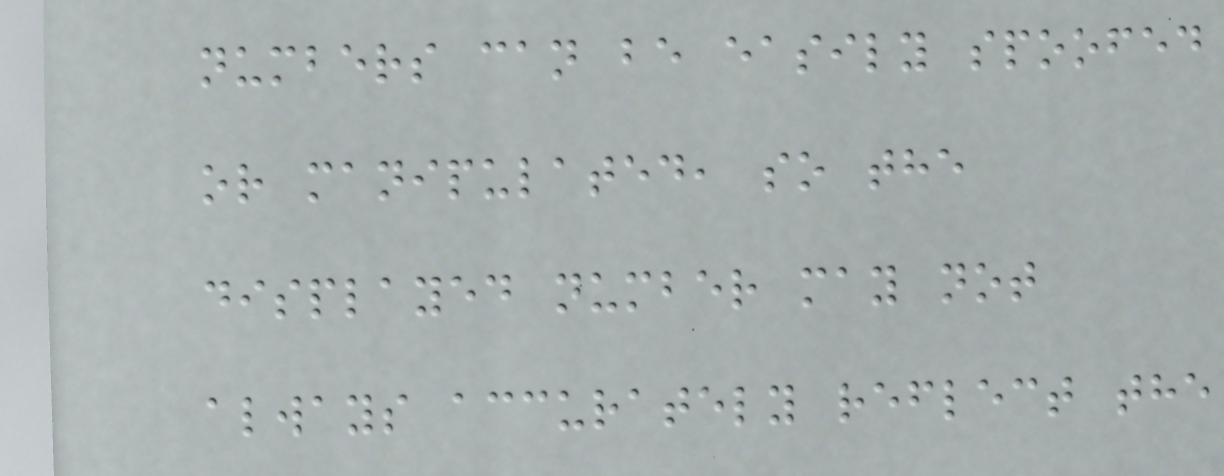numbers can be easily spoofed
or manipulated, so the
displayed number may not
always accurately reflect the
